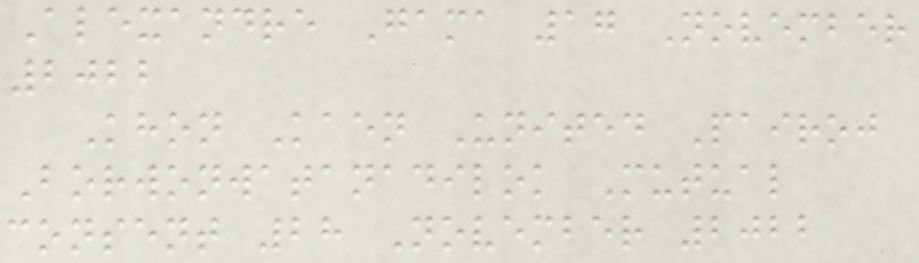Alexandre Gama 17 November
2022
Khon Kaen United Pairoj
Borwonwatanadilok Mutual
consent 28 November 2022
